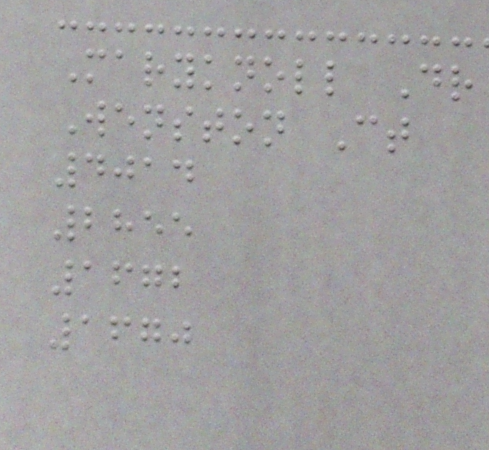Maryknoll Dr
Wenston Ct
4014
2855
1672
1670
